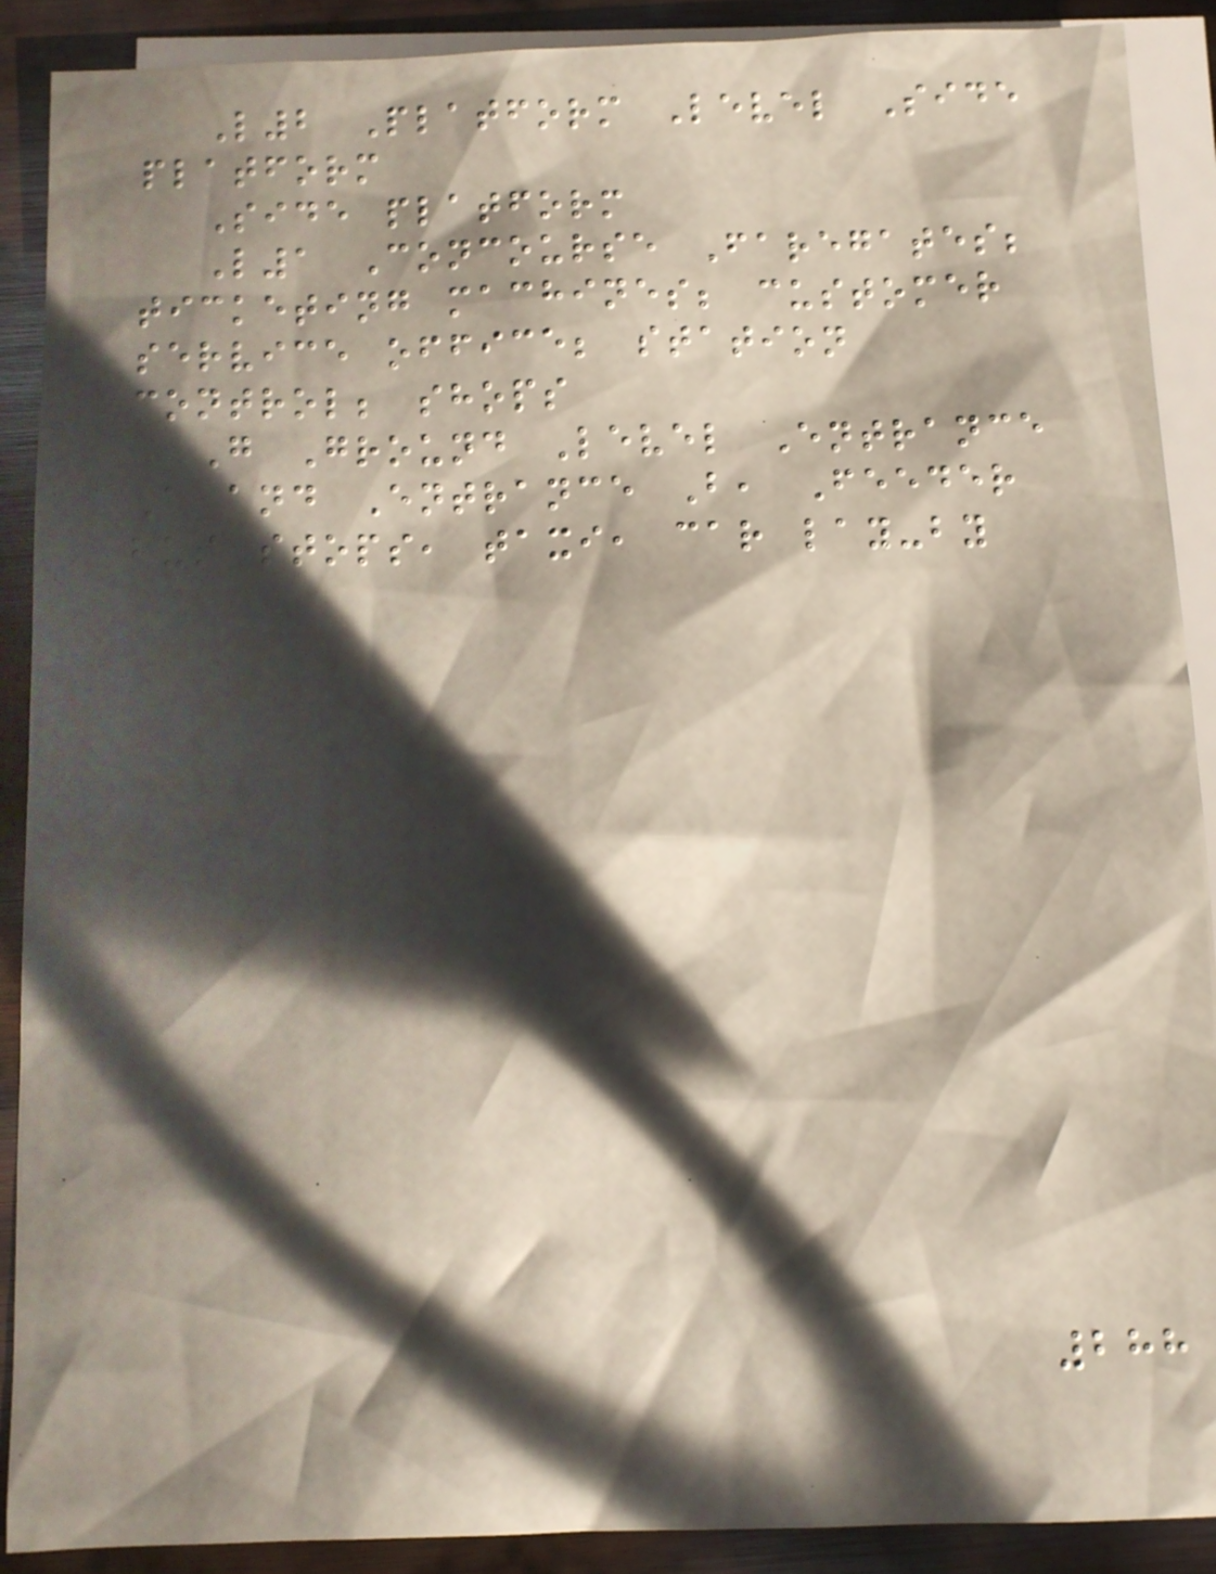L2 Platform Level Side
platform
Side platform
L1 Concourse Faregates;
ticketing machines; customer
service office; station
control; shops
G Ground Level Entrance
A and Entrance B, Feeder
bus stops, taxi, car lay-by
288
